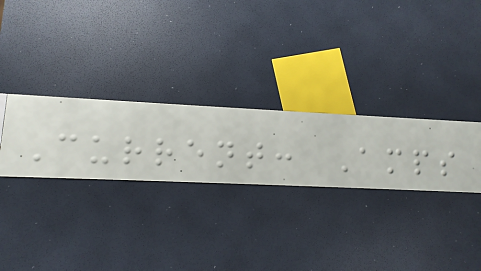Current: Amps
